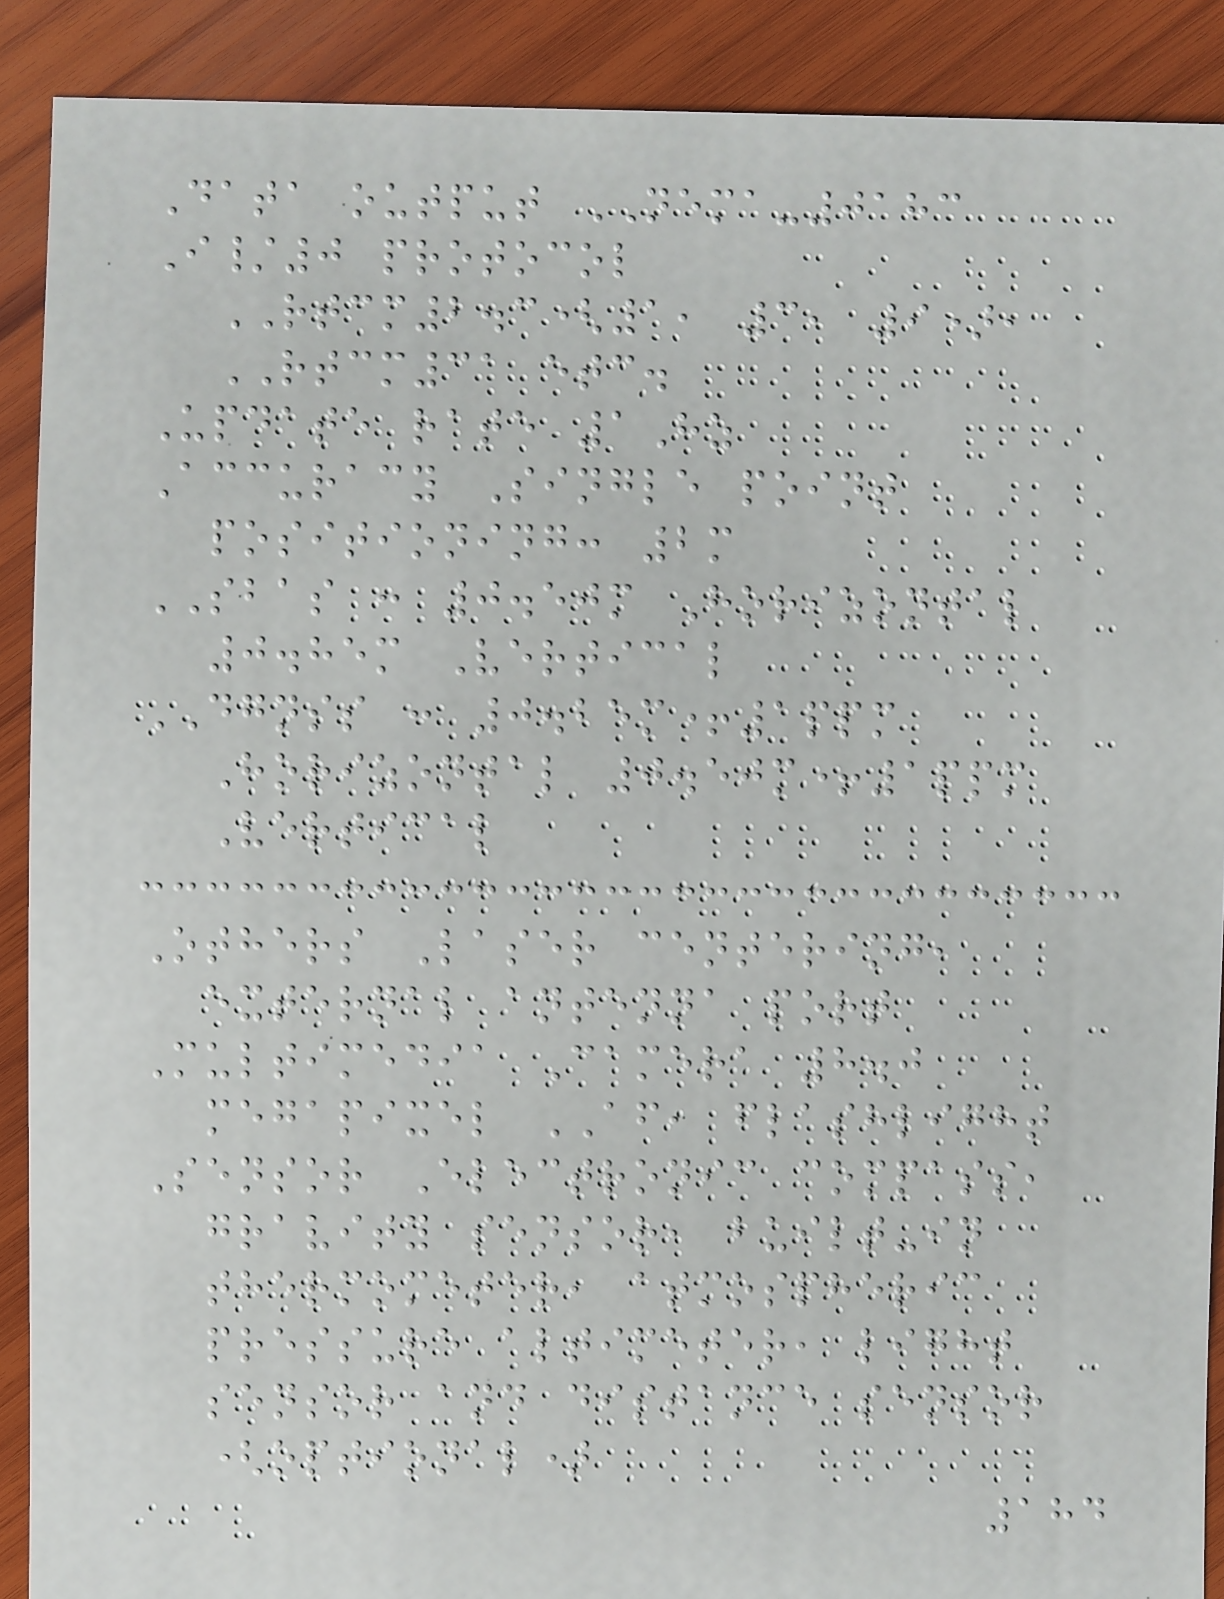Data output NEMA-0183
I/0 protocol
RTCM2.3(1, 3, 9),
RTCM31 etc.
Update rate 1Hz
Accuracy Single point
positioning: 2m
SBAS : 0.50m Horizontal
0.85m Vertical
DGNSS : 0.25m+1ppm
Horizontal 0.50m+1ppm
Vertical
Others Laser centering,
external antenna port
Multimedia Camera 8.0
megapixel AF, flashlight
Sensor Electronic compass,
gravity sensor, built-in
thermometer, atmospheric
pressure altimeter, light
sensor and distance sensor
(optional)
184
